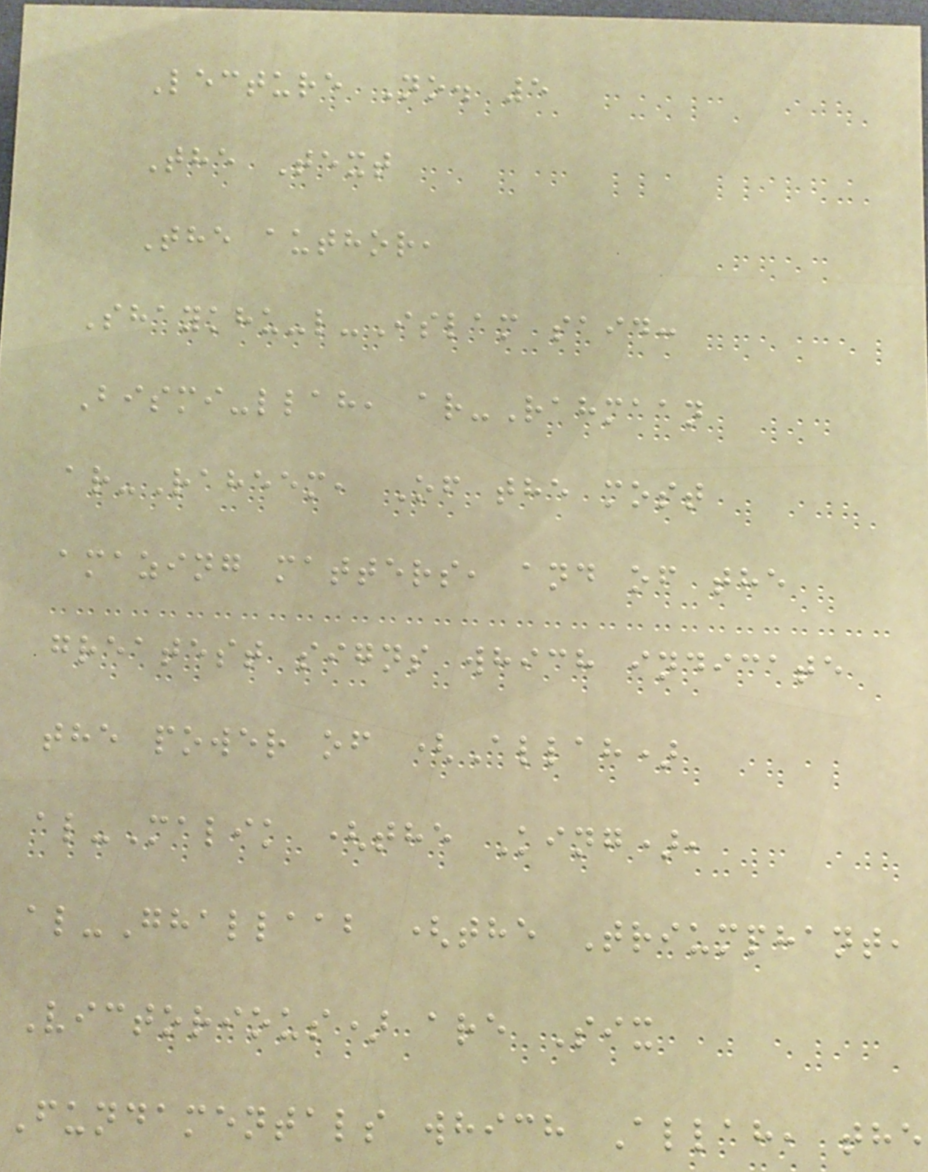Lecture No. 5
The Text
The author,
Shaykhu-l-Islam said:
Bismi-llah, ar-Rahmaan
ar-Raheem, Of the most
amazing matters, and of the
greatest signs which indicate
the power of (Allah)
al-Malik (the King),
al-Ghallaab (the Triumphant,
Victorious) are Six
Fundamentals which Allah, the
